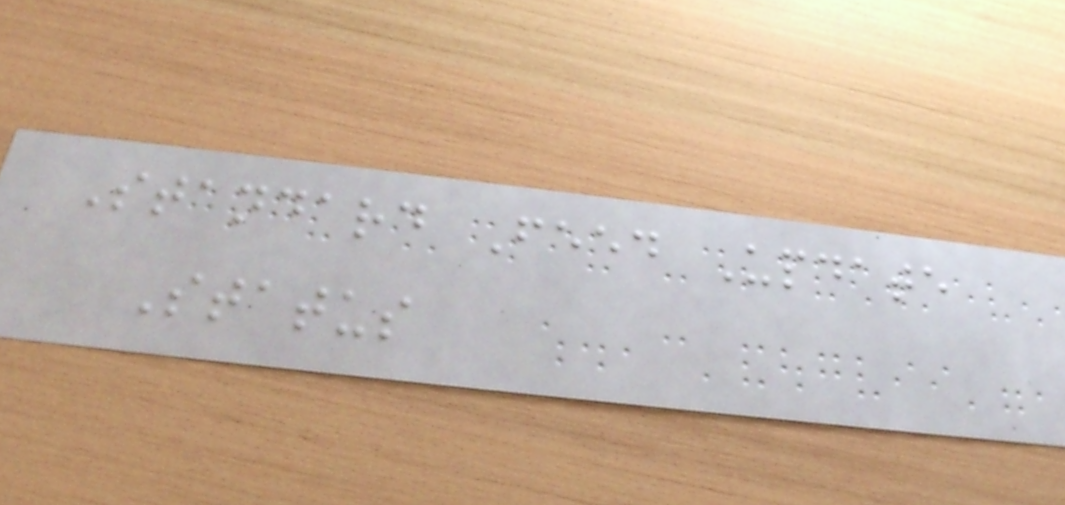Standard Feed Update
Status
